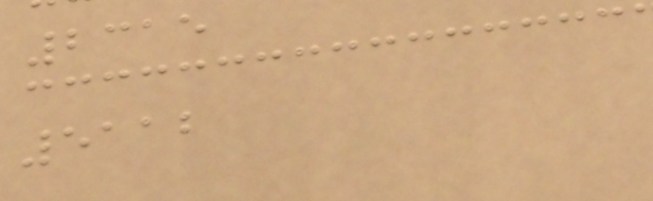2315
5112
